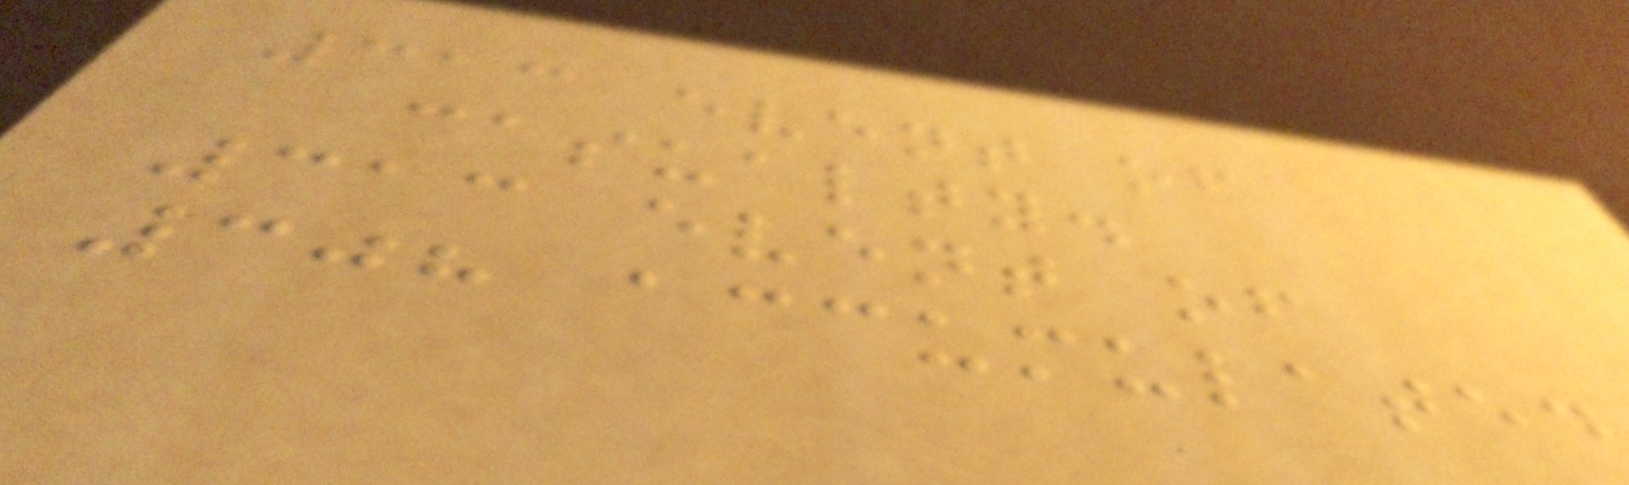313 event of
casualty.
313 event of
308 accumulated
